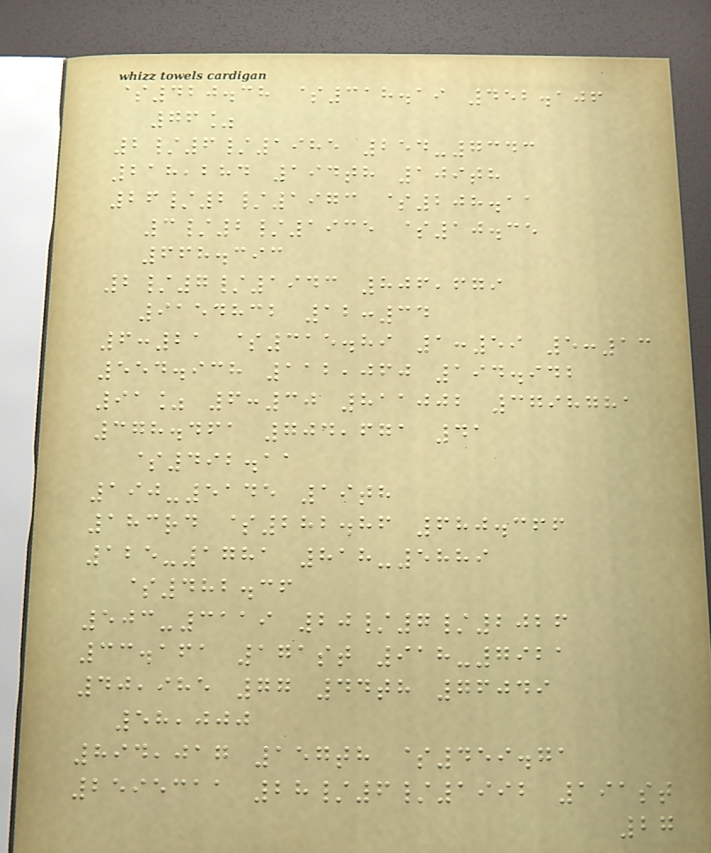$420.38 $318.19 452.106
76%
2/6/1985 254-7343
218,284 194th 109th
26/2/1973 $208.11
3/2/1935 $10.35
668.393
2/7/1943 806,679
9154832 12:34
6:21 $315.89 1:59 5:13
554.938 112,060 194.942
91% 6:30 811002 3798781
378.461 704,671 41
$492.11
190-5145 19th
183rd $282.86 680.366
125-1781 818-5889
$482.36
503-3119 20/7/2026
33.161 171st 918-7921
40,985 77 44th 76049
58,000
894,017 157th $459.71
2595311 28/6/1992 191st
27
